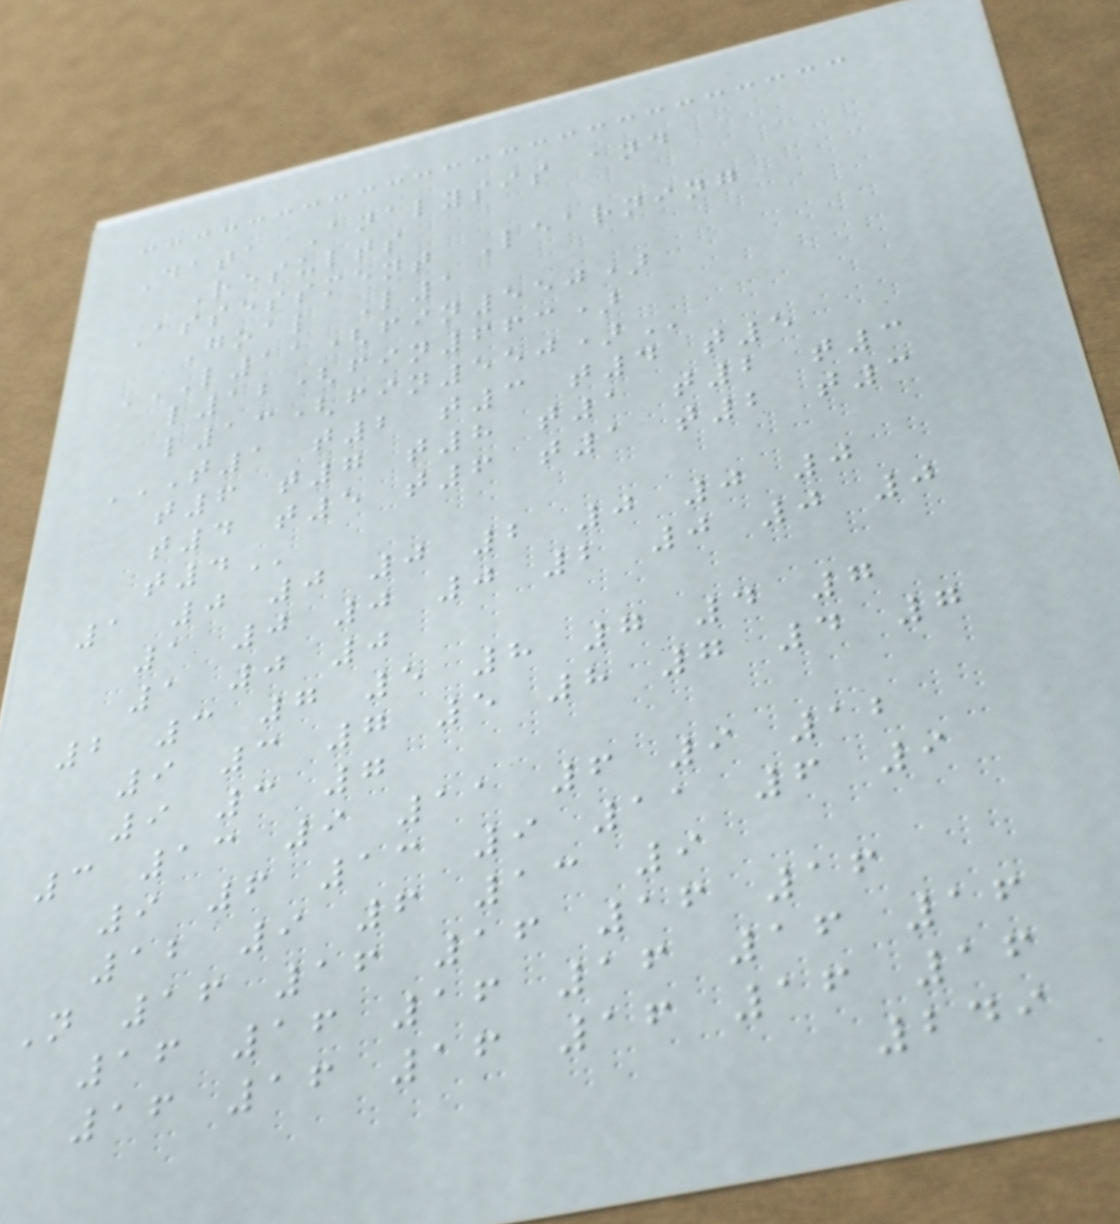Data Analysis and
Results
Assessment Learning
Goal L1
L11(FIN550)
L12(FIN663)
L13(FIN550)
T1 T2 T3 T4 T5
T6 T7 T8 T1 T2 T3
T4 T5 T6 T1 T2 T3
T4
1 0 0 0 2 0 0 0
1 0 0 0 2 0 0 0
1 0 0
2 3 7 5 8 7 4 7
9 3 7 5 8 7 4 7
9 3 7
3 13 9 11 6 9 12
9 6 13 9 11 6 9
12 9 6 13 9
N 16 16 16 16 16
16 16 16 16 16 16
16 16 16 16 16 16
249
